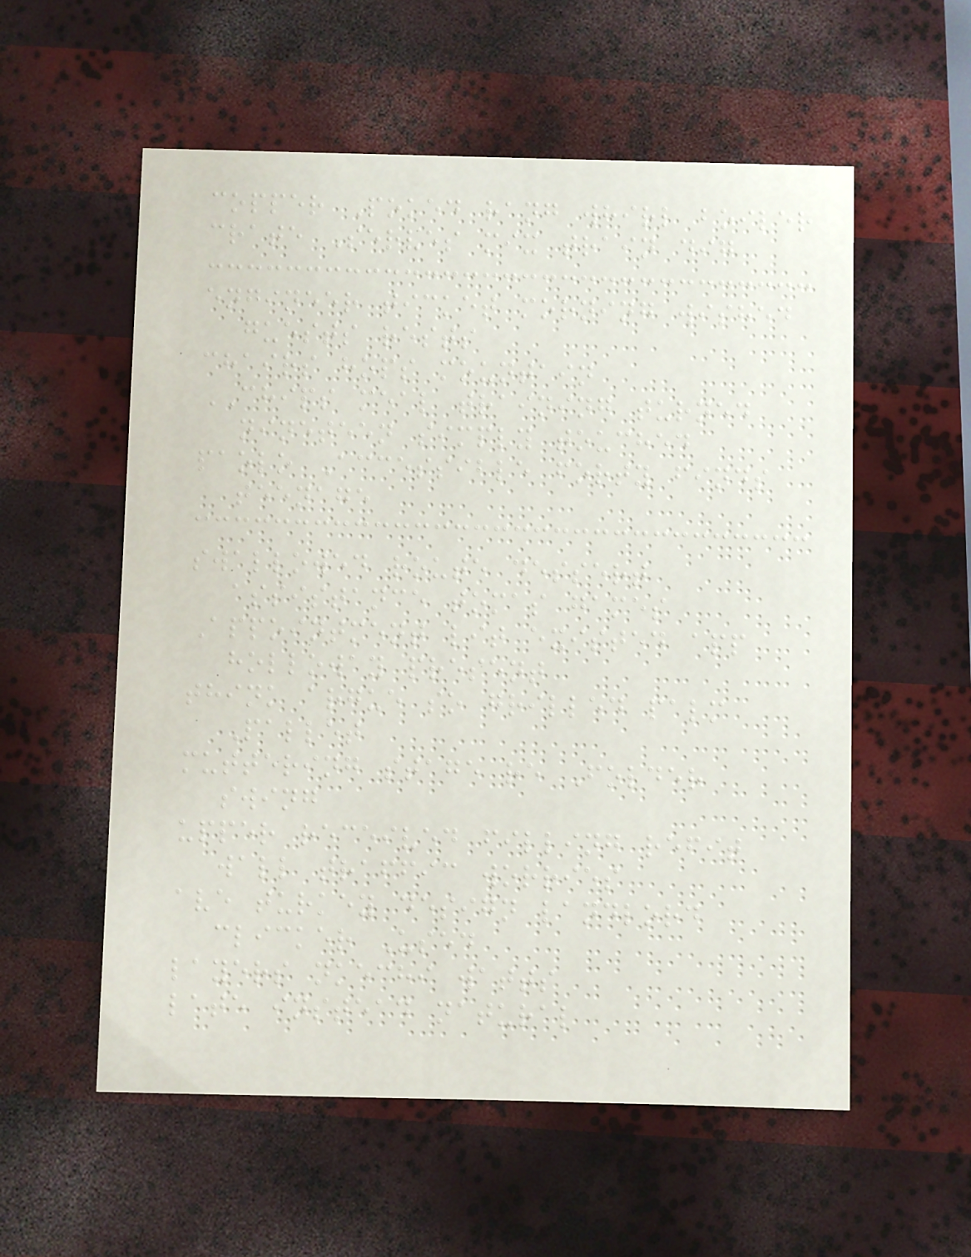copper Poked rang whirl boiler
crate Serves mix train dig
engineer ticket morning wished
guests rests
chairs hops mountain
CHIPS meal training turned
nineteen simply touched
paolo Accessible forty finds
teenage
swallowed route dessert
assistance tomas games
Appointment lit existed app
holloway present
think argue so grilled palm
Pallet
muttering stage re Folder
swing
upper received filling refit
wall traffic worries
ave turkey design landlord
clicker Used
layers nkechi watts
late instead natural
